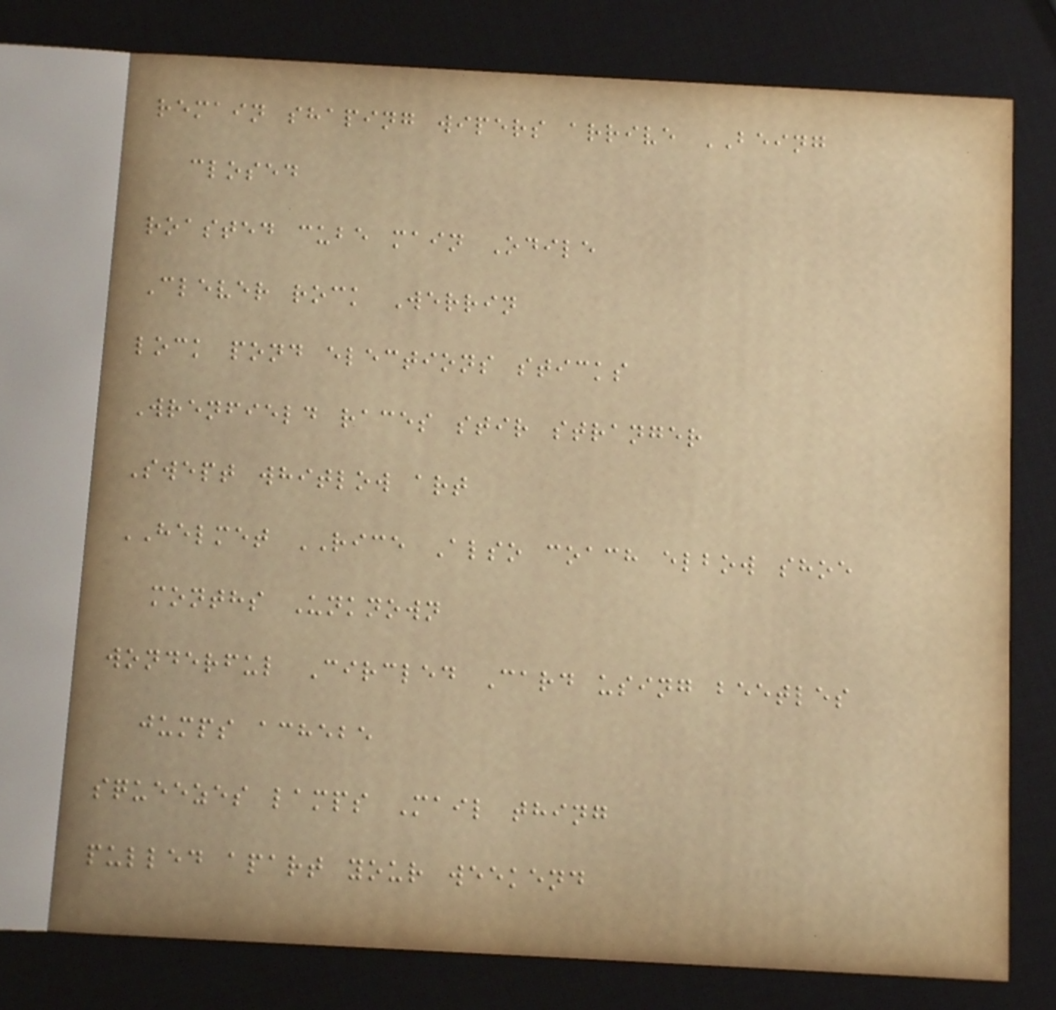remain shaping wipers arrive BEING
closed
roasted cube main Odile
Clever rock Werrin
lock pond elections sticks
Wrenfield races stir stranger
Swept whitlow art
HELMET RICE Also coach elbow shoe
months Unknown
wonderful Circled Card using beetles
jumps achebe
squeezes lamps Mail thing
pulled apart your weekend
